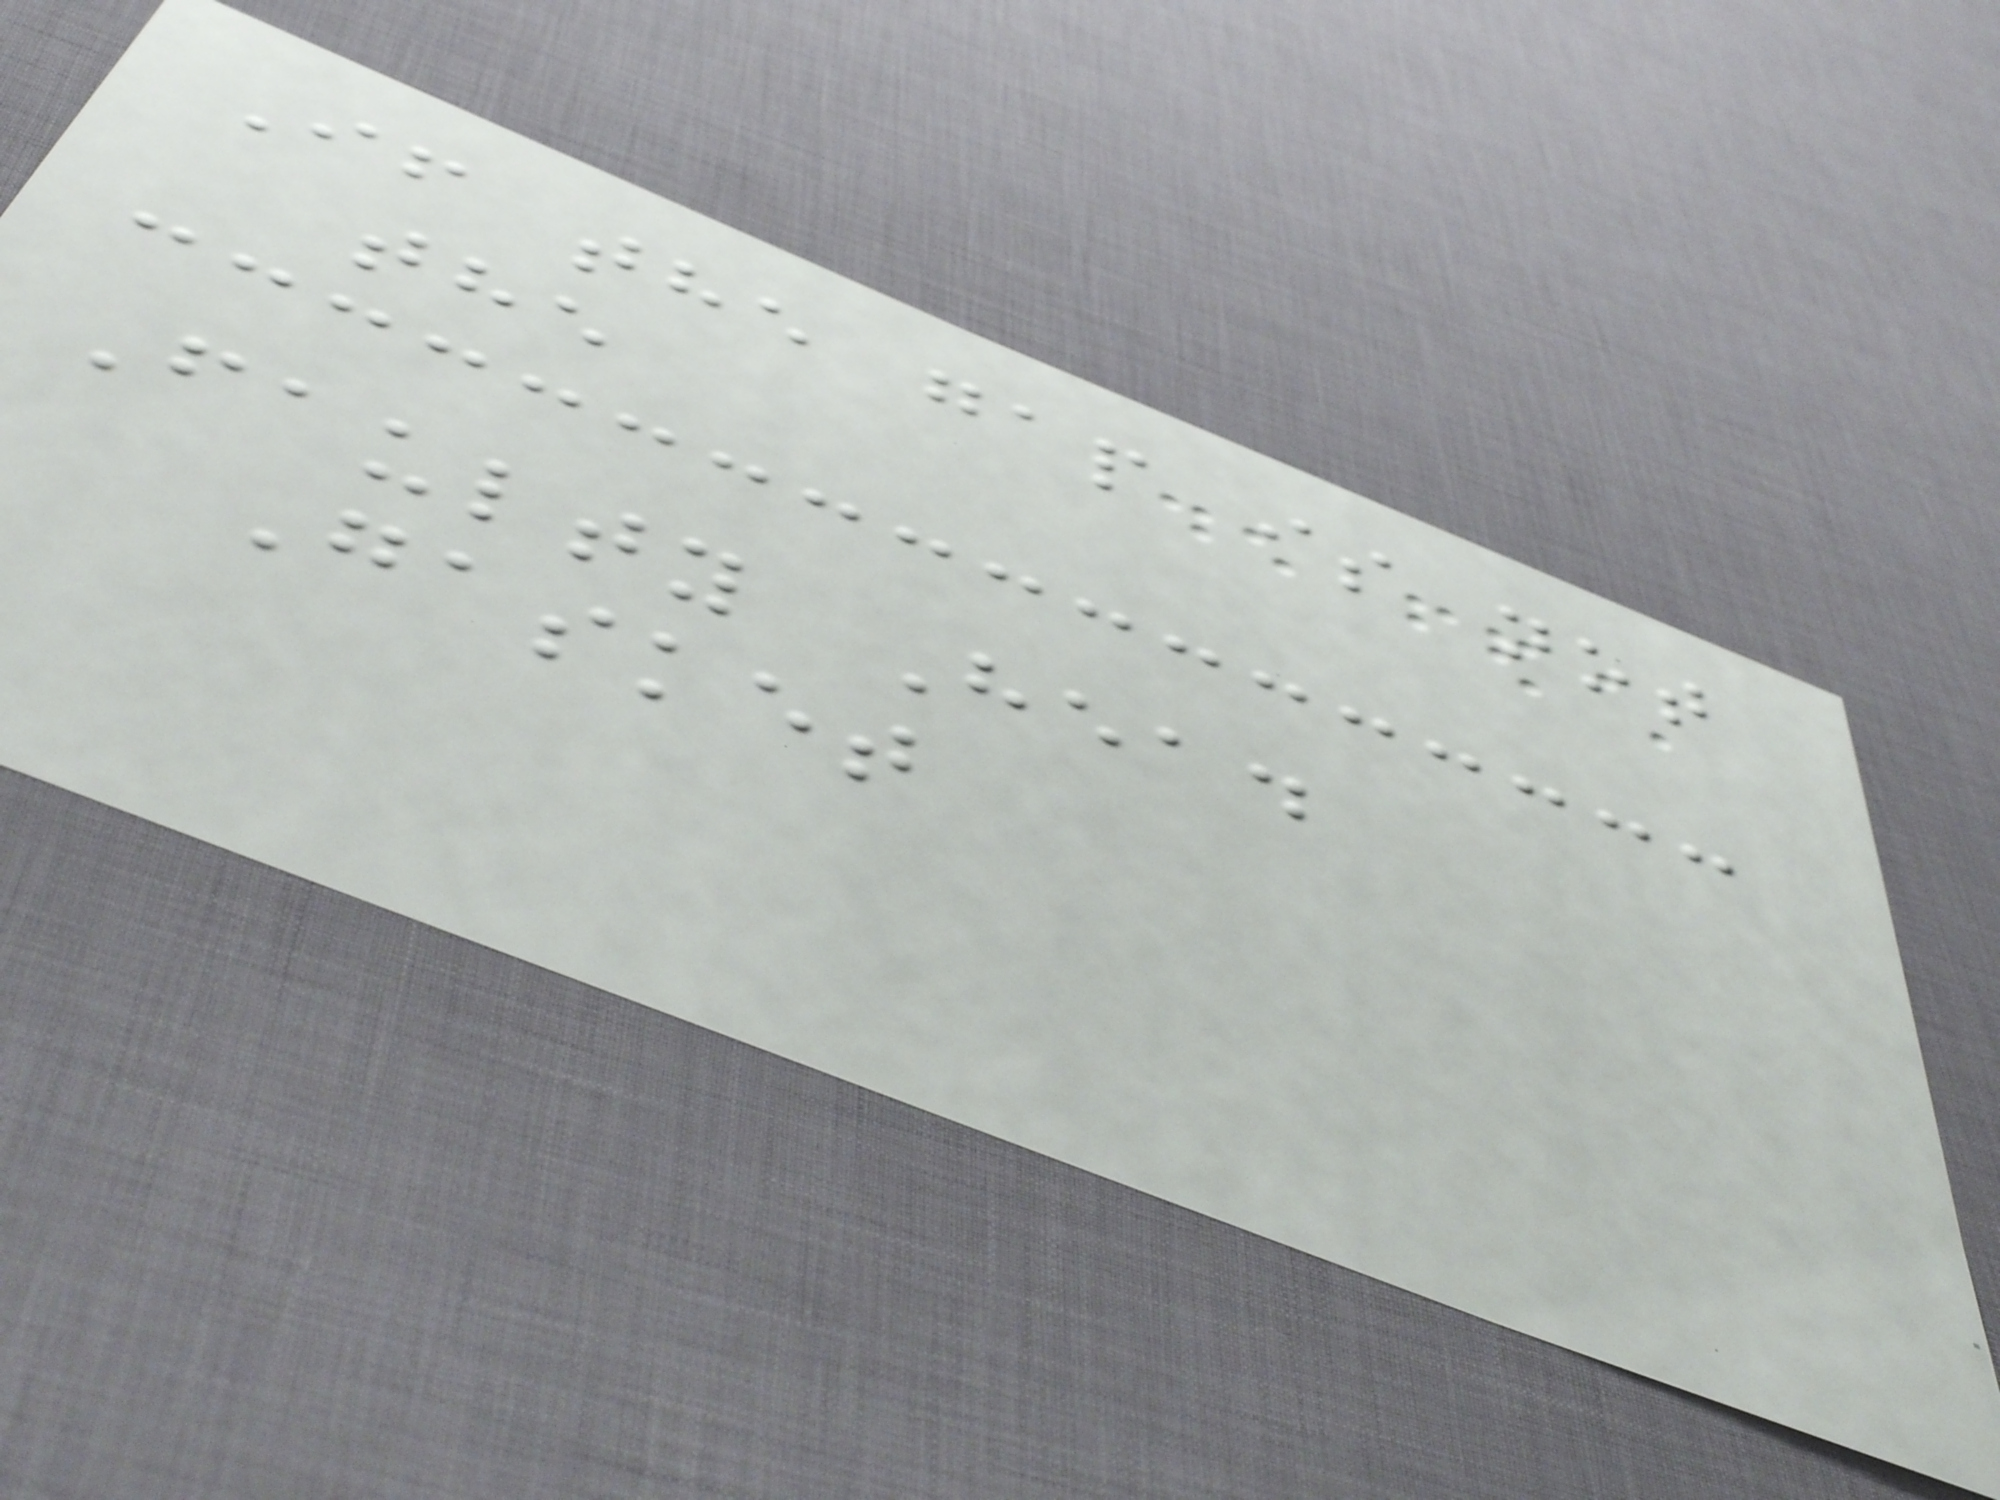If the gap is not
the
Faulty Head
Gasket
